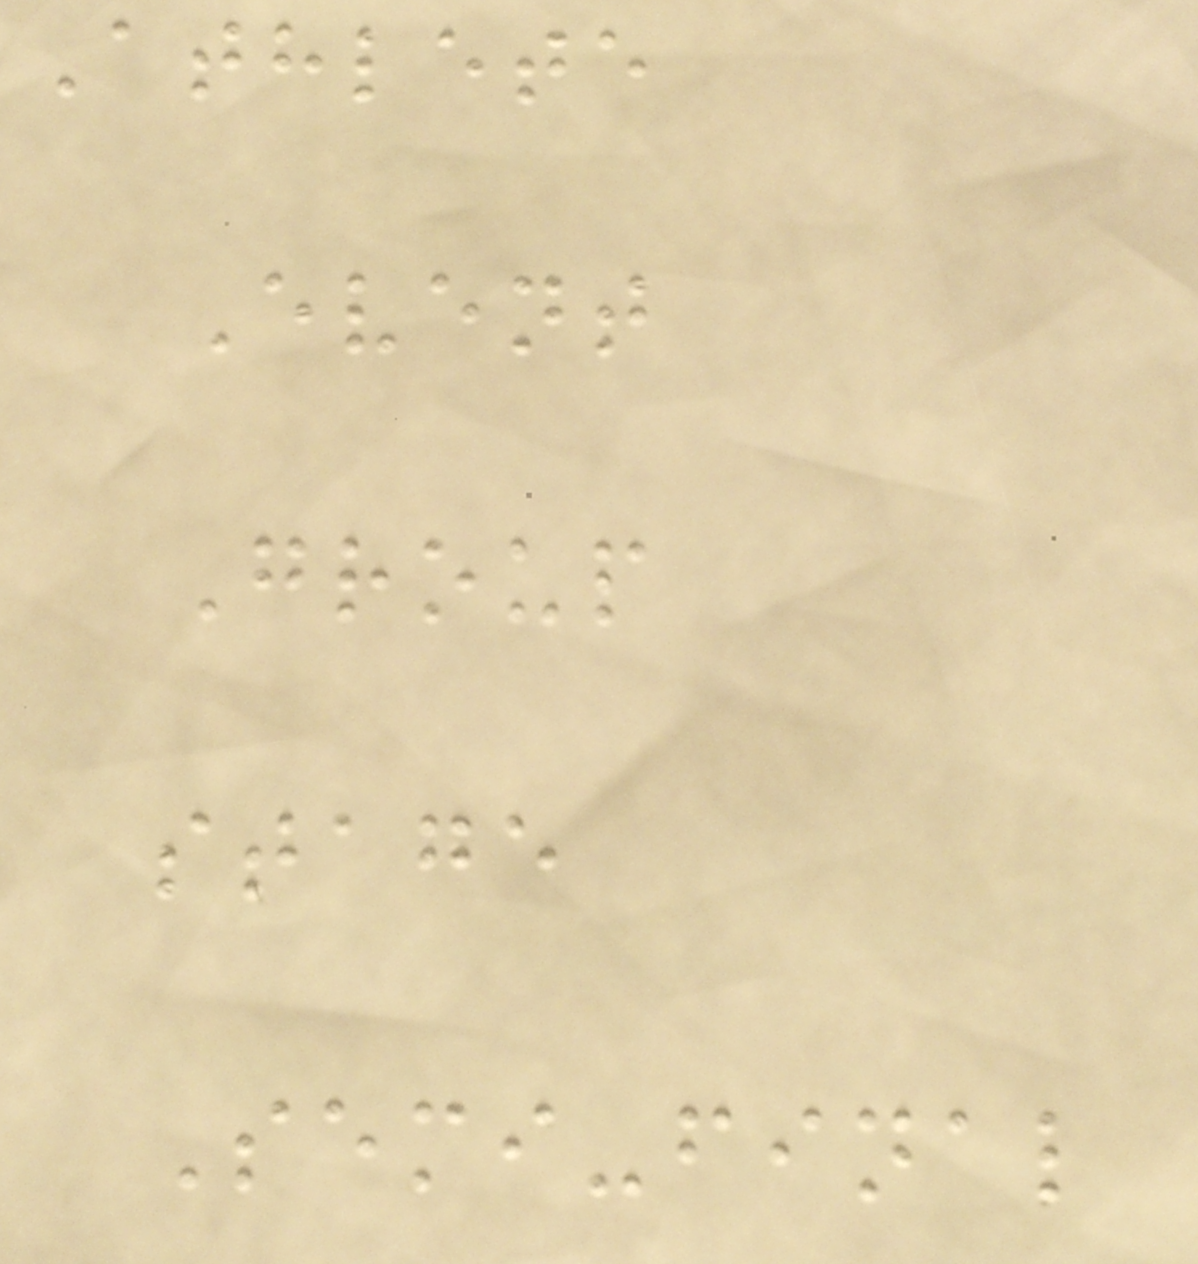Athlete
Event
Group
stage
Semi-final
